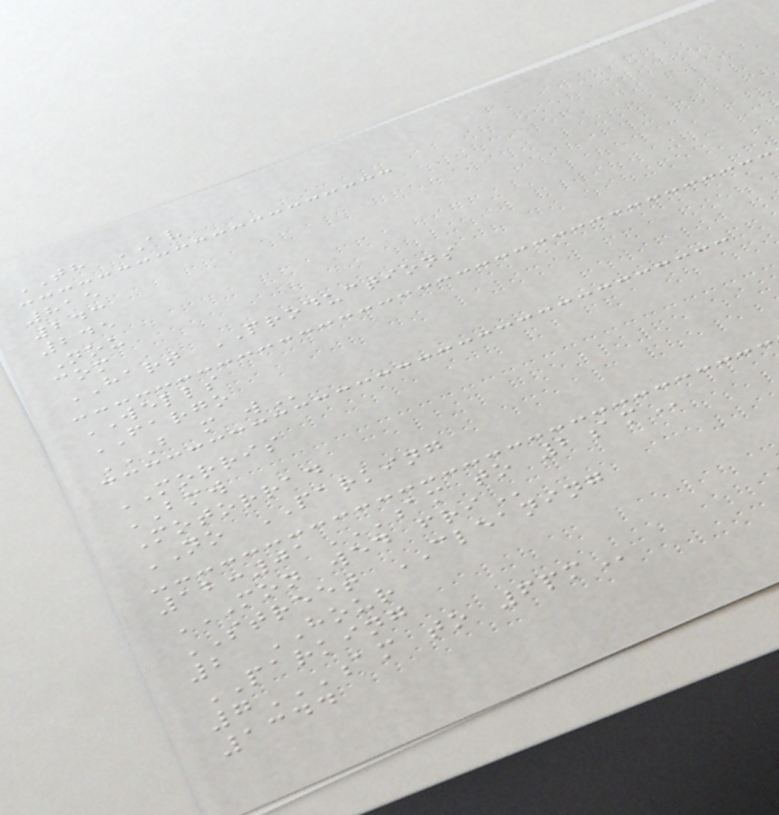TH AV
815
243
245
Nou
com
HART PRODUCTIONS
WELLS
FARGO
B M W
MORRIS
BMW
Motorrad
NO PARKING
12:01AM TO 2AM
MON WED FRI
STREET CLEANING
2 HOUR
PARKING
7AM TO 6PM
1344
